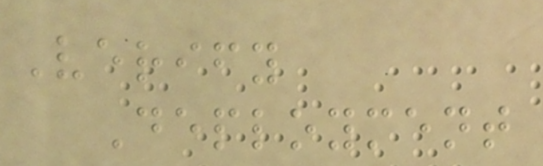Verify
Deployment
